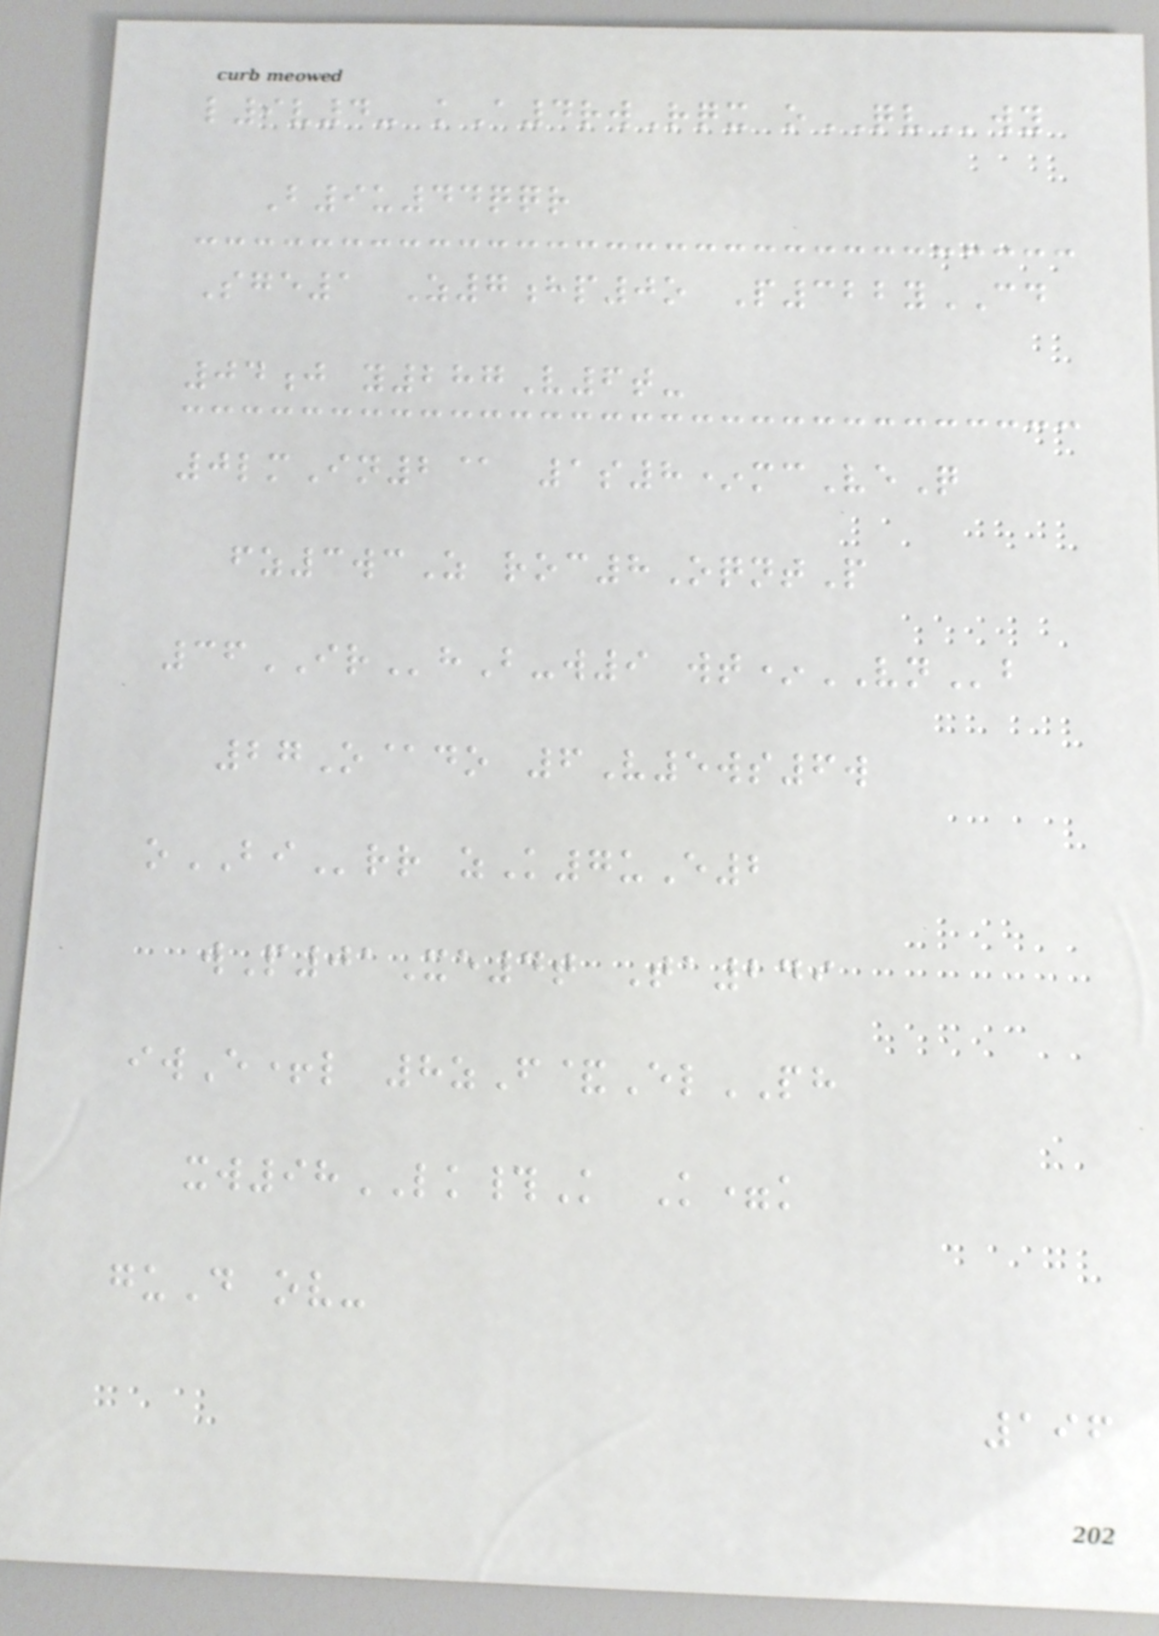l9v4- kA4rwRqx oQVwy
B9u44qqr
Sge1 Z7hp0o P322yCD
04j y287V6t-
0lmIn2@ 1s8*mcVeQ
fz3wcZ roc8OqntP
36IRhB-w9 wt*VNb
27O@do 6V5ws6w
oBIrr zK7uE2
wP01Xe4t Ta249
iwE+l 8zF&ElPH
xw98LK#K K=k
guD ov-
196
